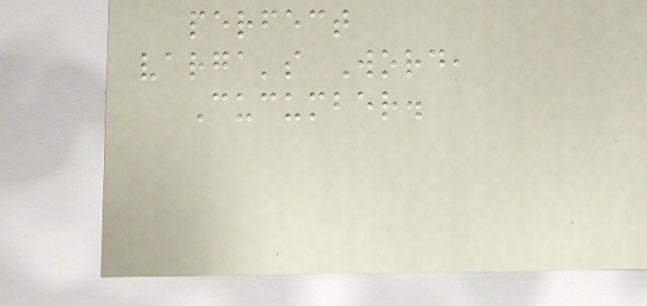perfect
varga's Word,
Cucumber.
